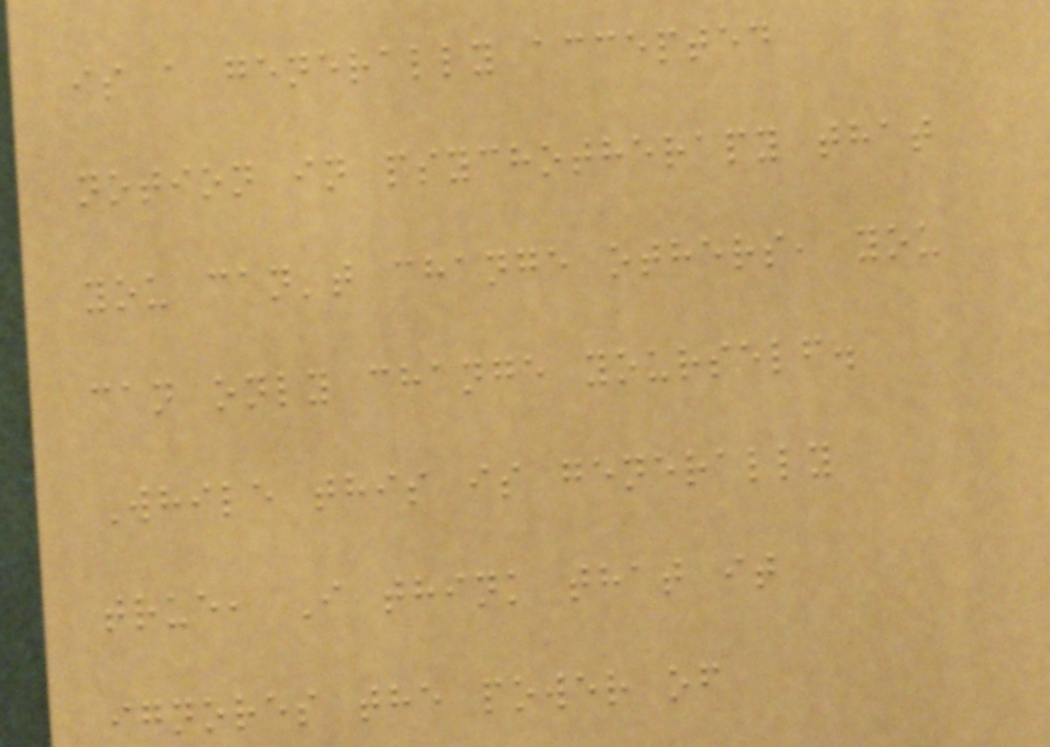is a generally accepted
notion in psychotherapy that
you can't change others, you
can only change yourself.
While this is generally
true, I think that it
ignores the power of
